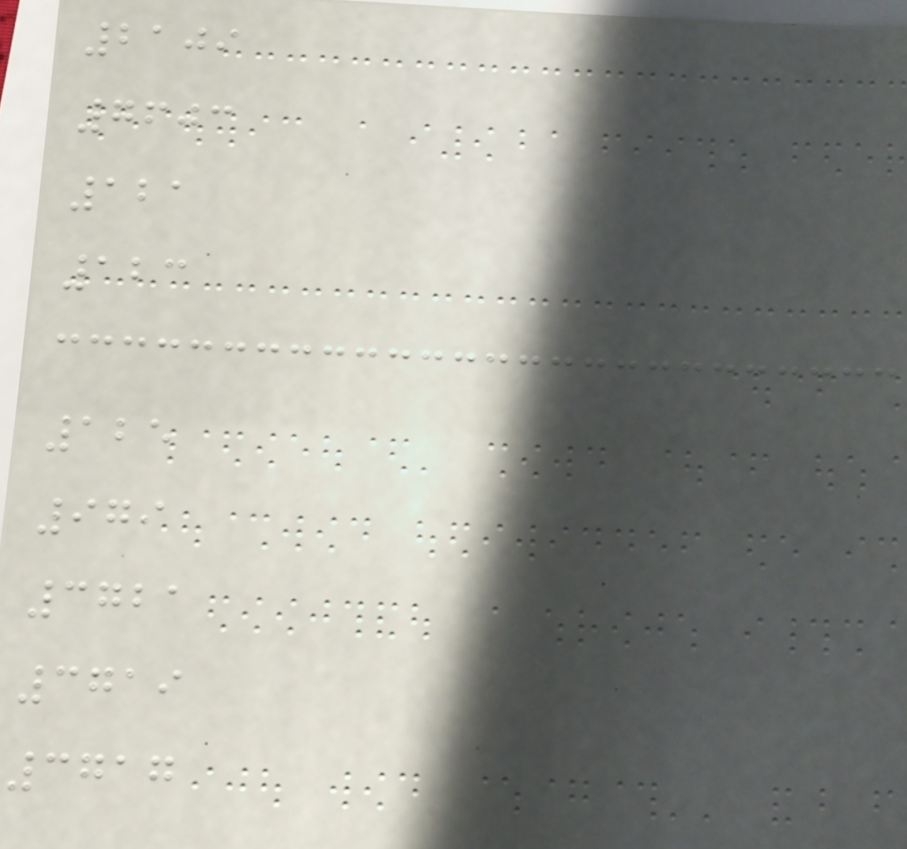2109
7603
121
123
125
979
3721
3719
3717
